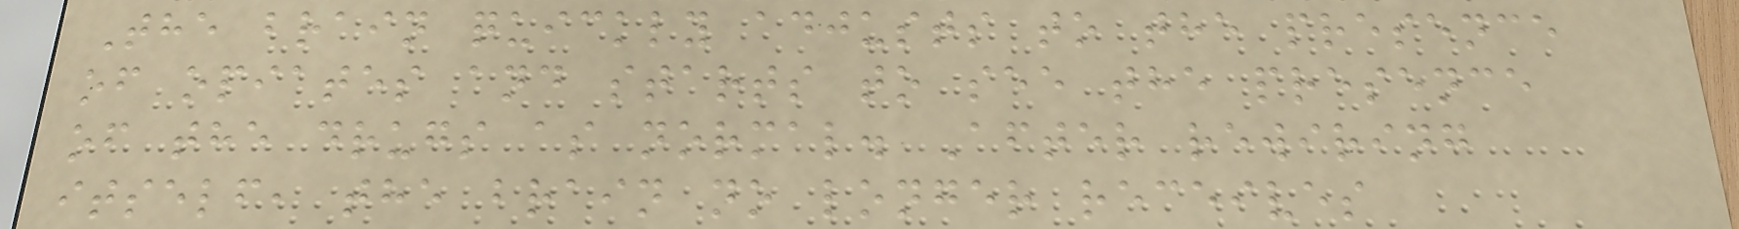The brain quickly adjusts to the presence
of opiates and starts to see the presence
of the drugs as normal. After rewiring
itself, the brain no longer receives
